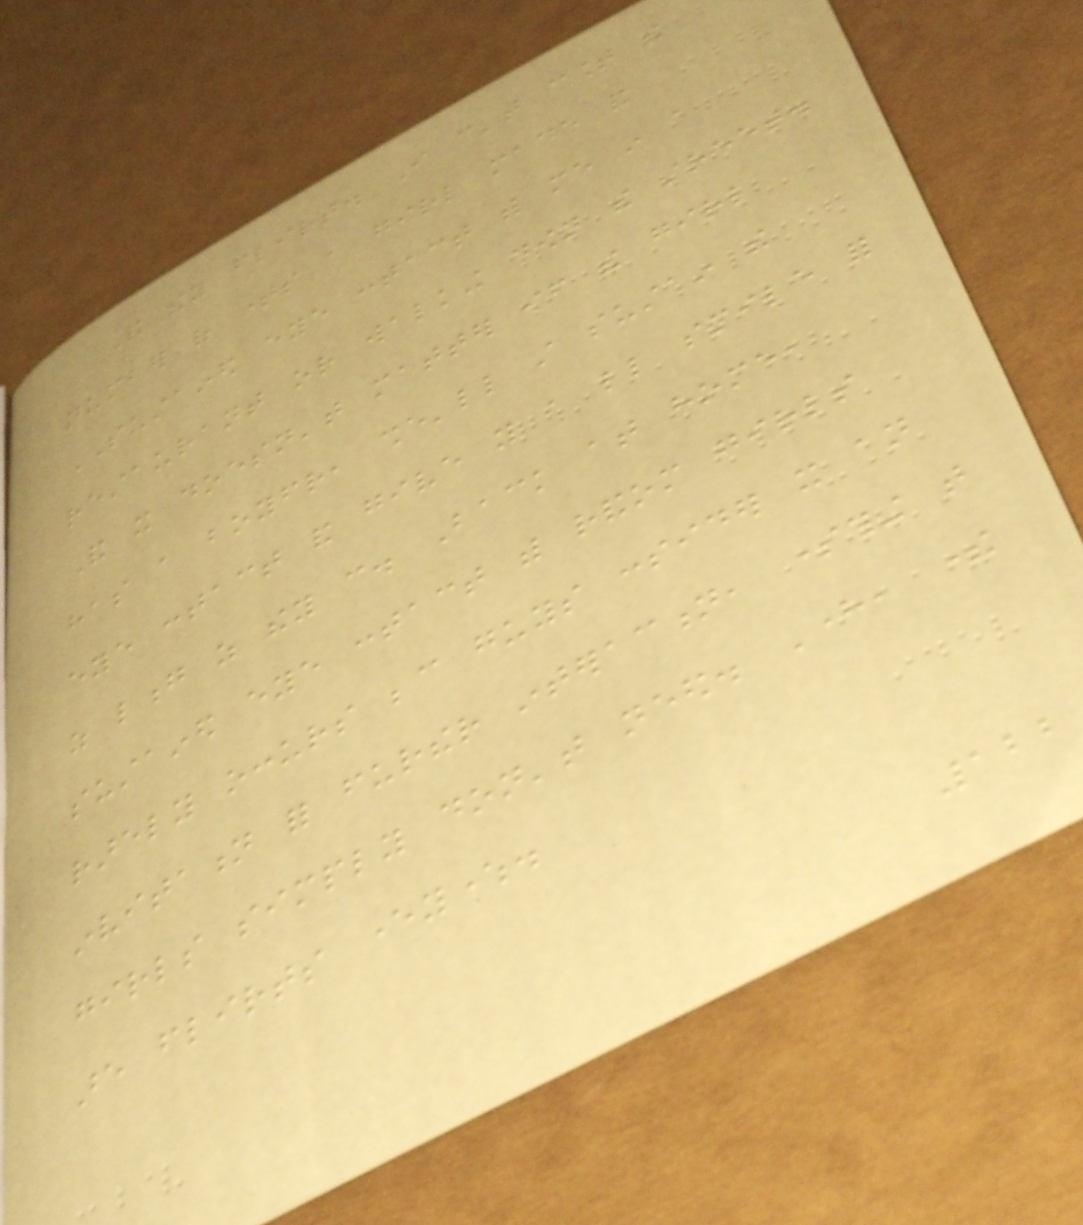And they flirt. I can't count the
number of times a girl made and
SUSTAINED eye contact with me in a
restaurant or walking down the street.
And it doesn't matter if the girl
has a boyfriend, she'll still sustain the
eye contact and give you a little smile for
as long as they can. Back at home,
sustained eye contact with random girls
rarely occurs because guys consider it an
invitation for further interaction, something that
girls simply don't need. Here, there
are flirts everywhere.
122
